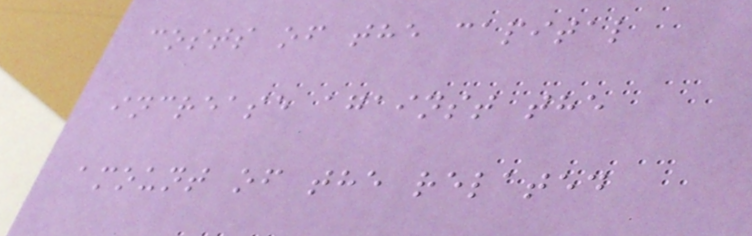costs of the capital
increase against the
amount of the related
